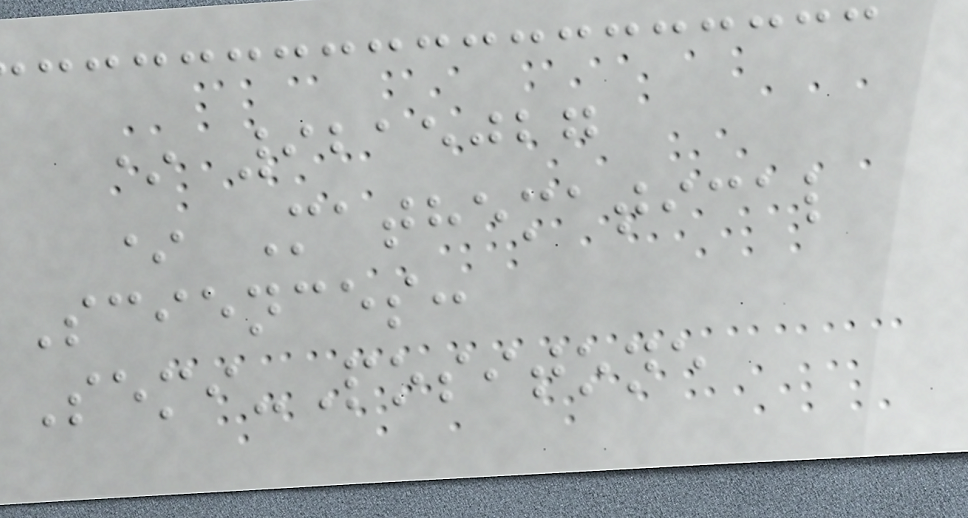* 9215027
* Mathematical
Sciences:
Semi-Positone
